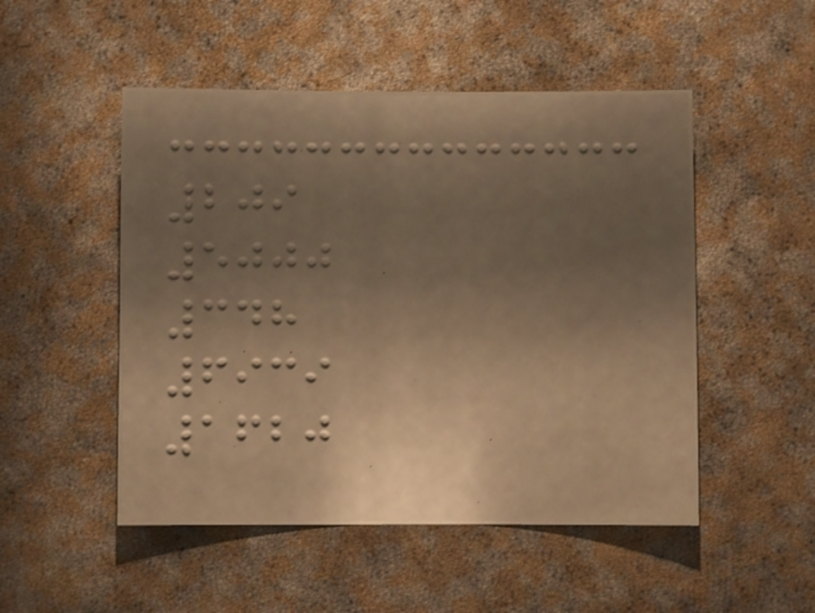209
5000
348
6939
1620
